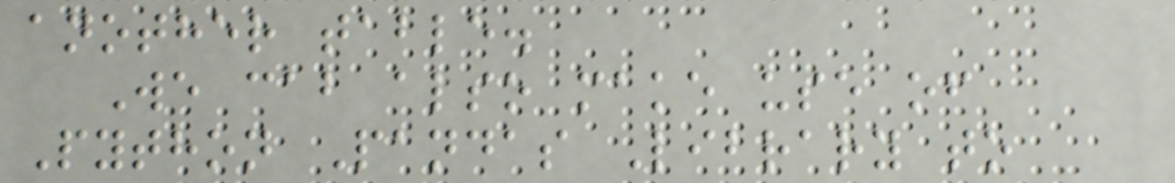another table.
We cab also make use of
Python Pandas Library to
